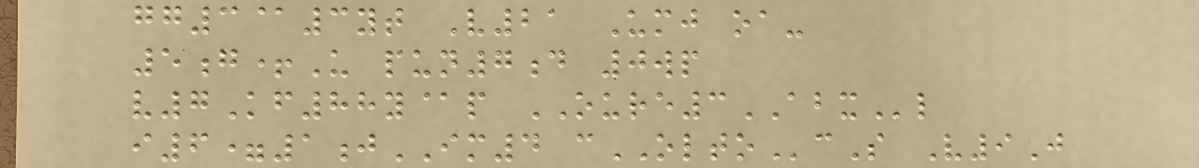gg3@3yt V21 Umj oa-
5g+U pun7d 0wp
v7Kf88y@p OURE3ABXl
i6=1jIM4 cOLTOcS V9J
